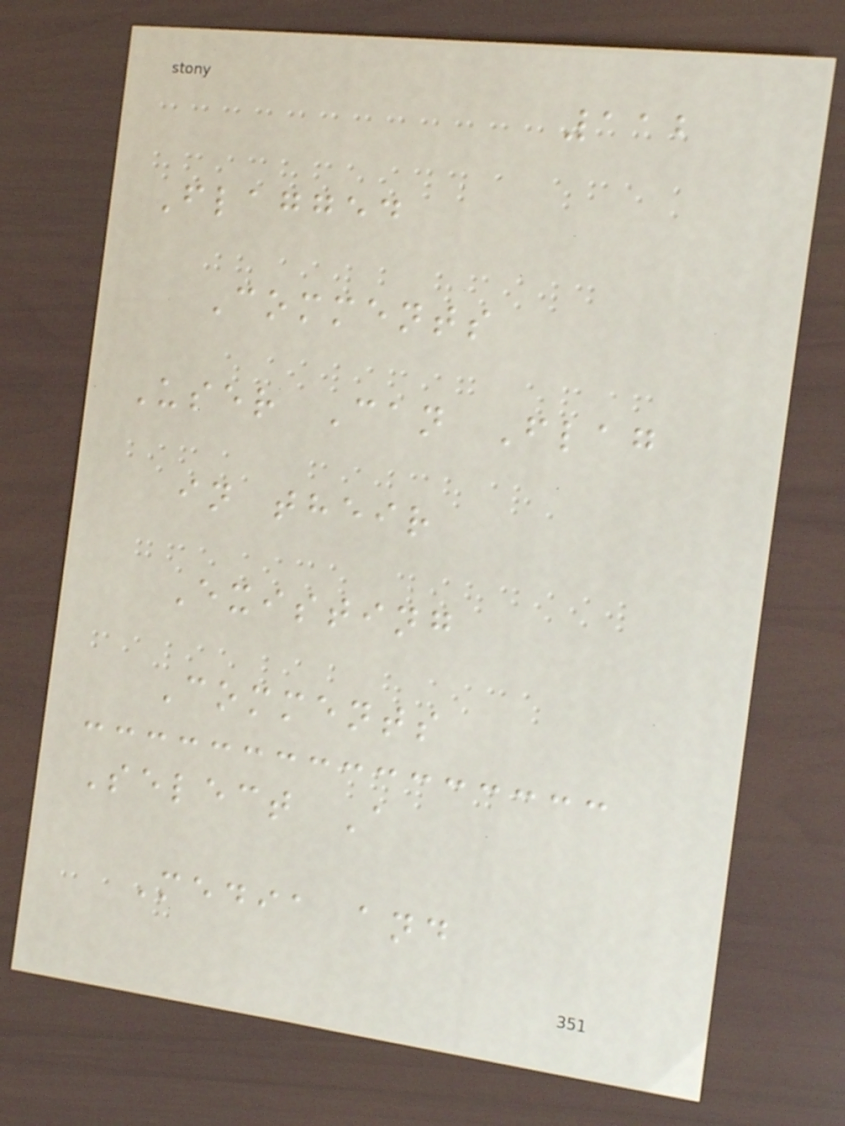112
Flagged
Comments
User Can Flag
in their
Existing
Comments
Select A
Media and
